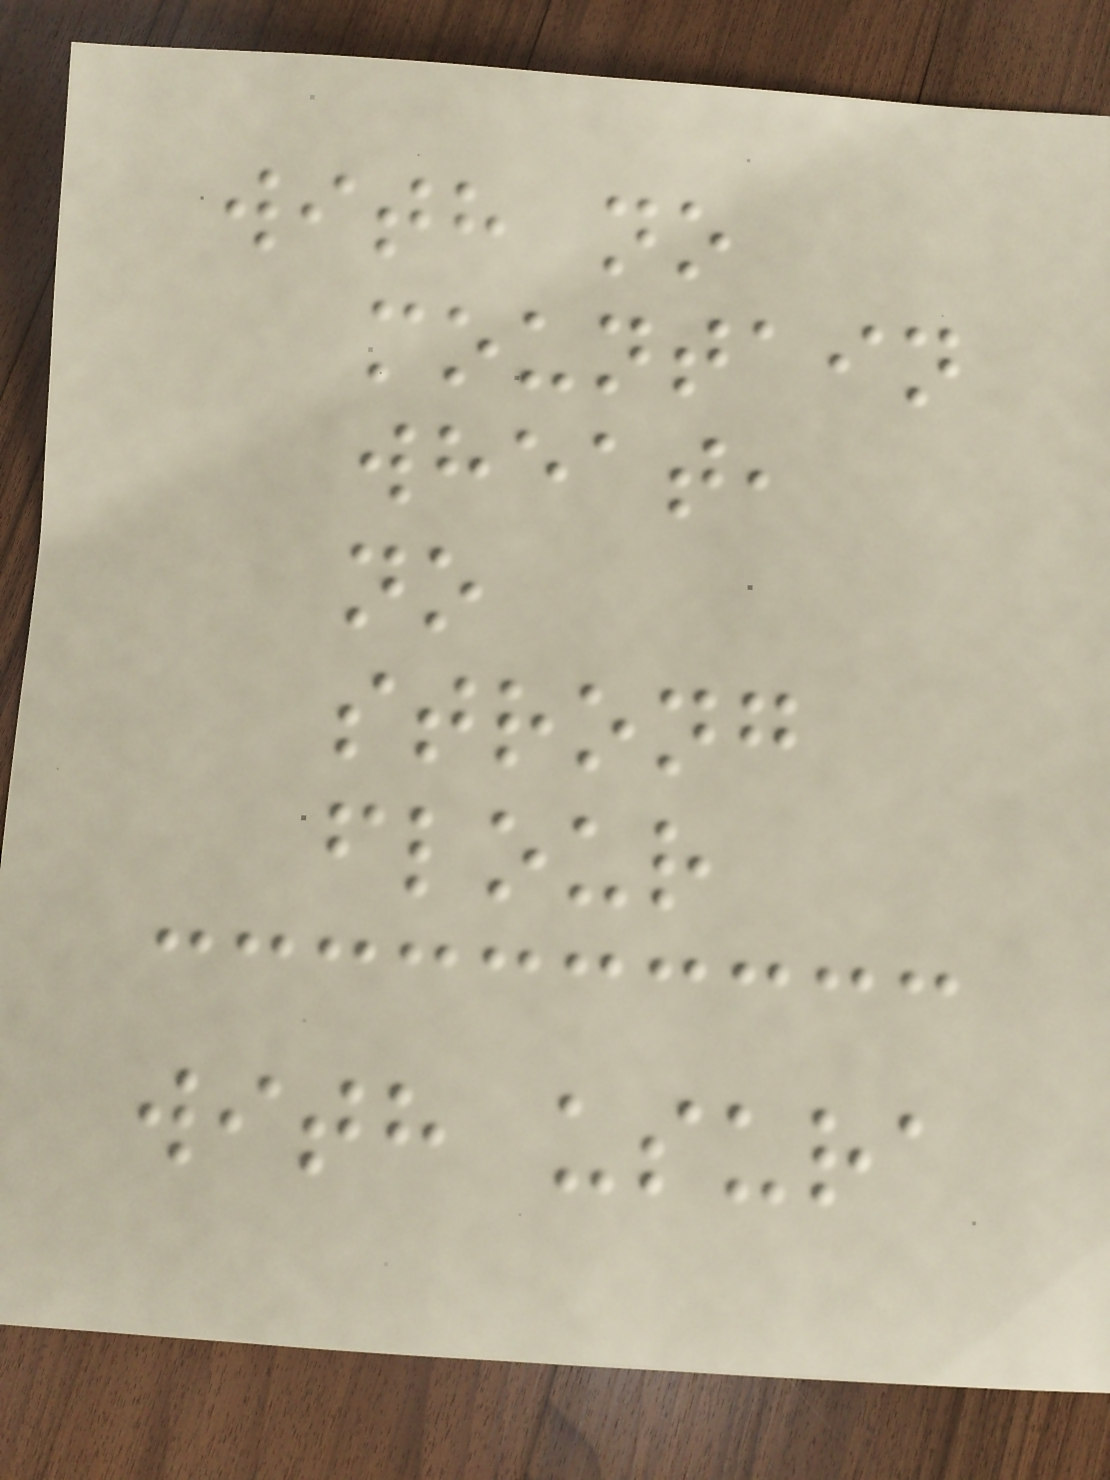with no
mountain
wheat,
no
strong
flour
with usura
